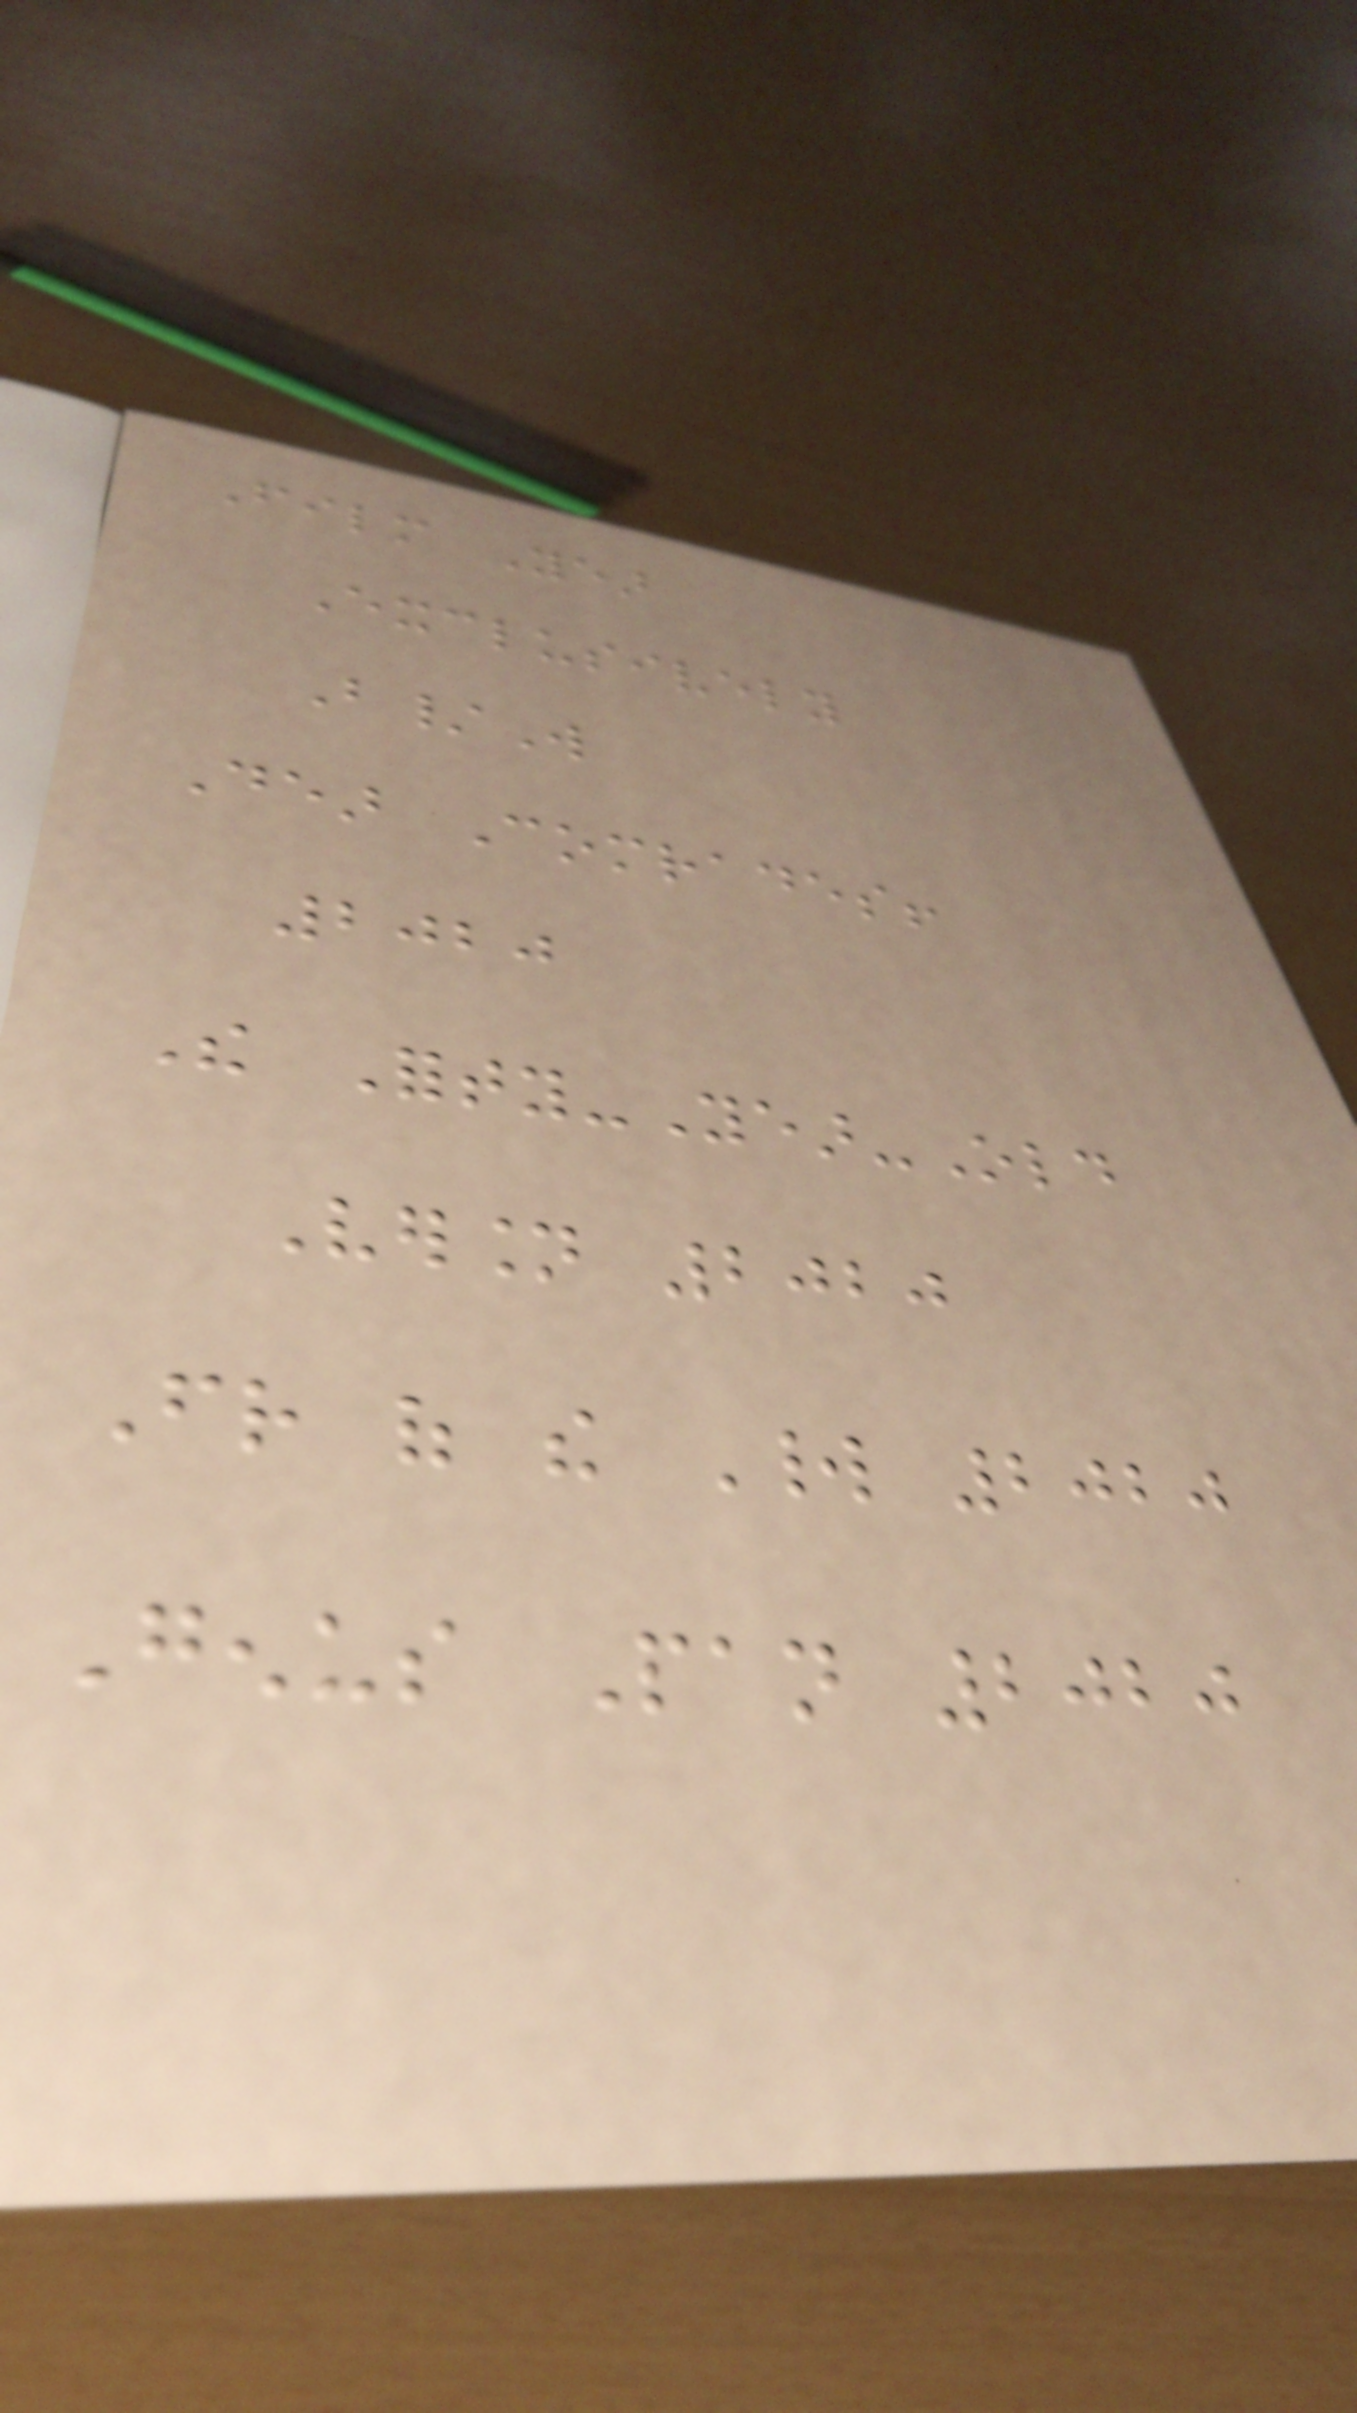Film Year
Exclusively
B/W
Dear Comrades!
2020
The Forty-Year-Old
Version 2020
Friend of the World 2020
Genus Pan 2020
